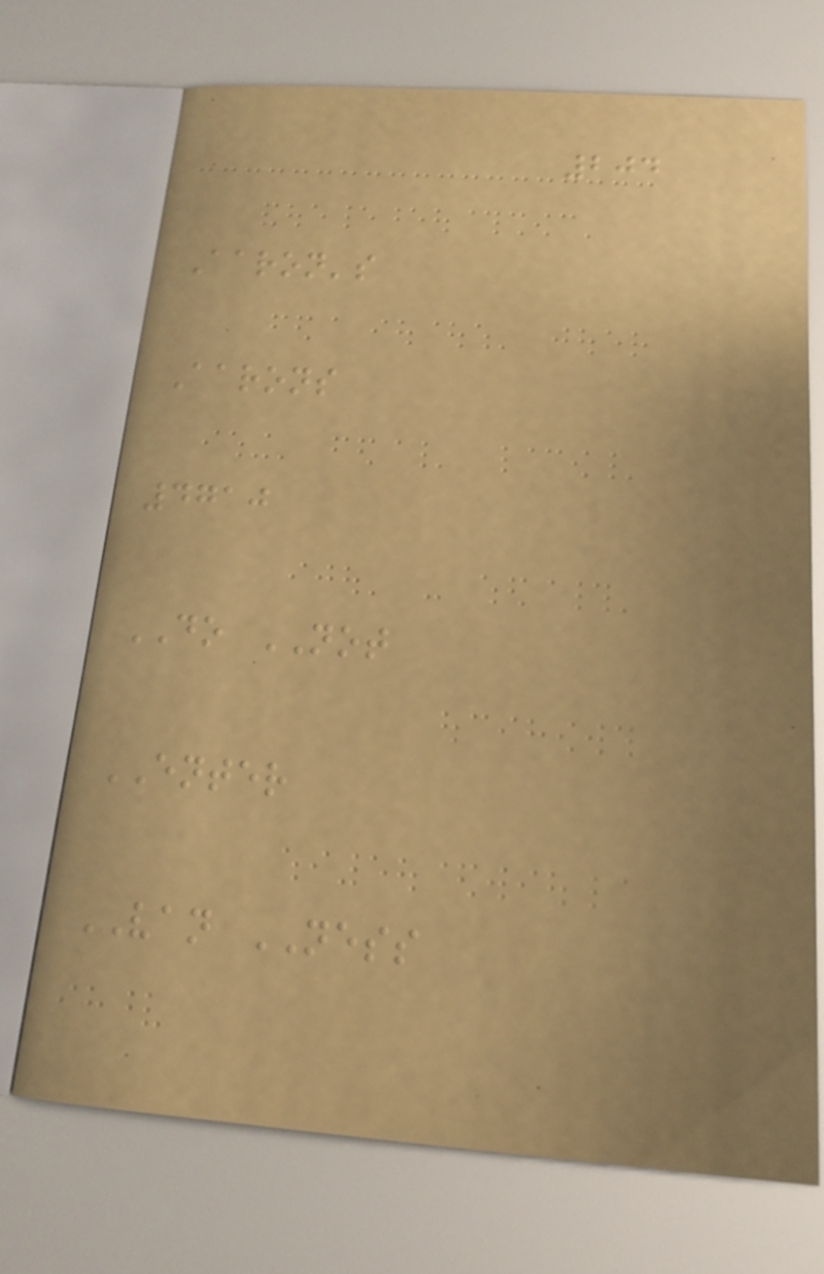204
Aaron's
Aarons
4710
DO NOT
ENTER
VAN NESS
